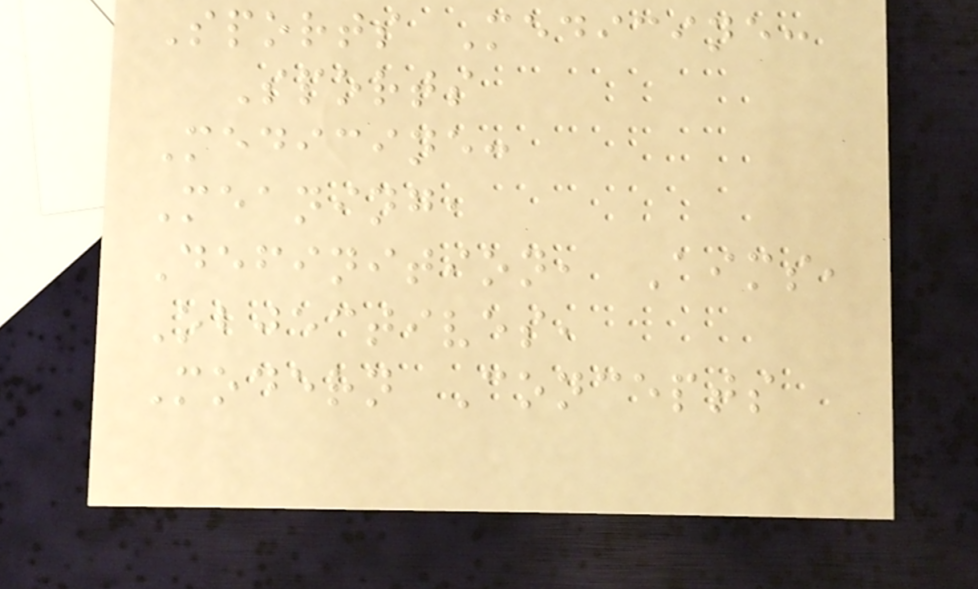Sports Medicine:
Sports
Medicine:
Meaning,
Definition, Aims,
Objectives,
Modern Concepts
